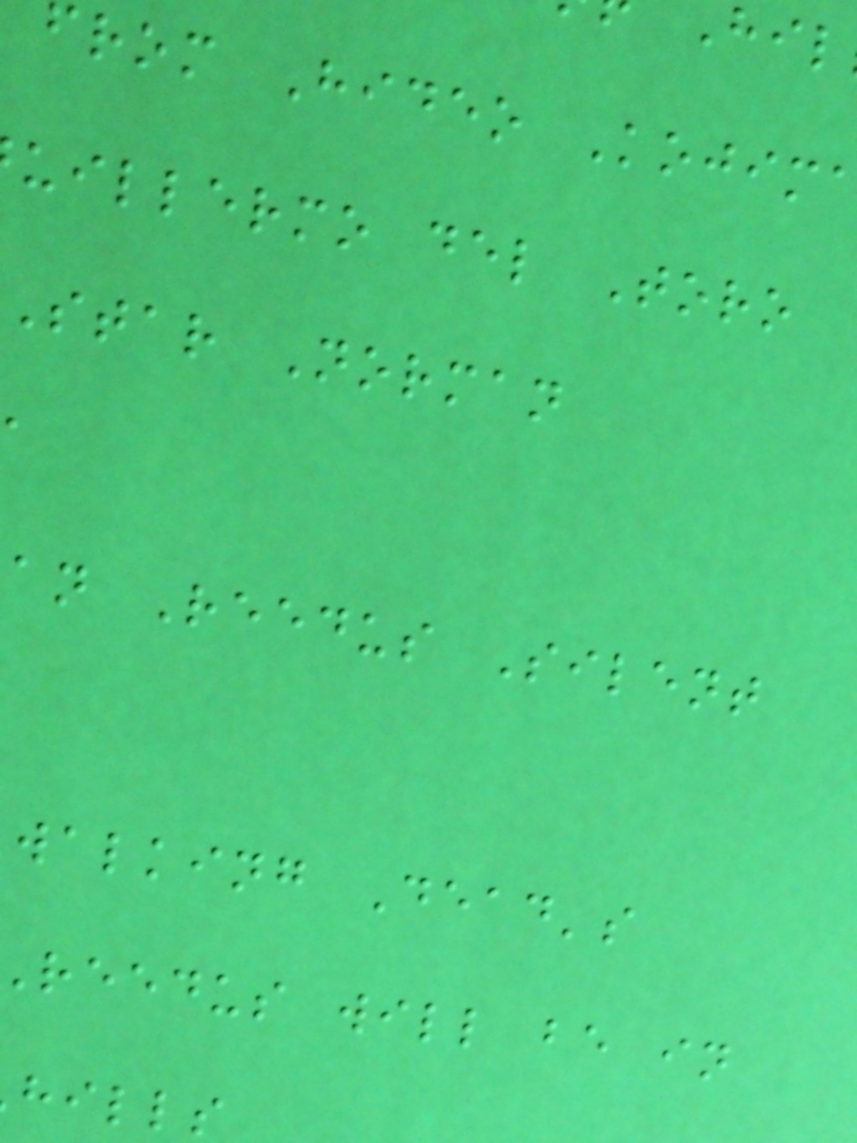from Hideo Kojim
uillermo del Toro
Star Norman
an Reedus Silent
walking Dead's
reedus will be in
hills
